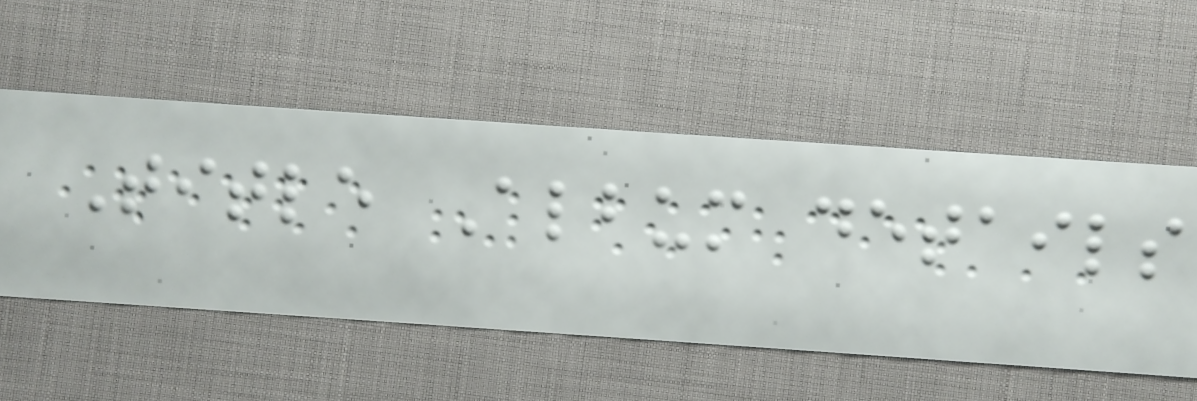Title Album details
